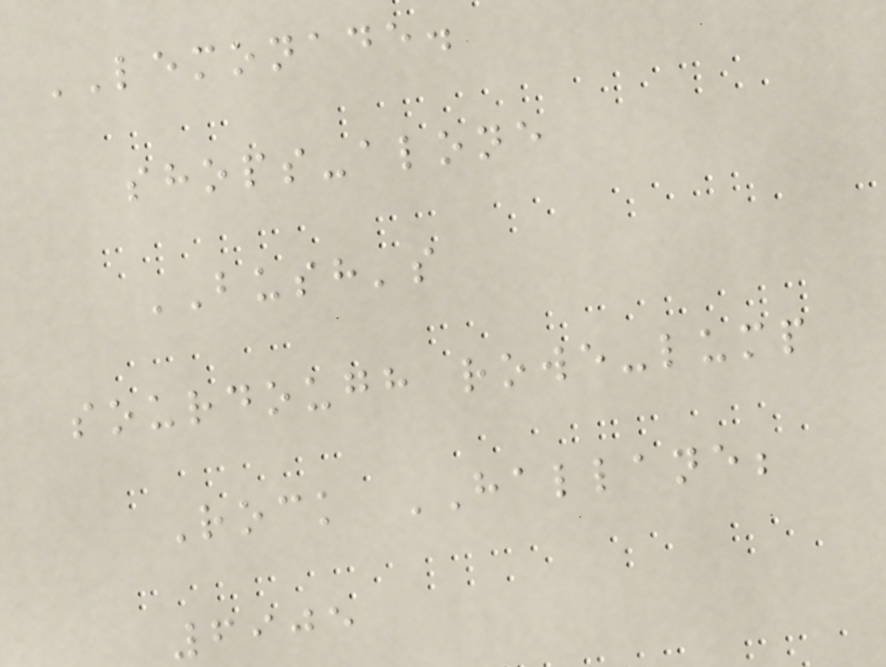LEMONADE.
shops-alone
BUSH's
sourdough rowe-lump
Rock HALLANE;
6905
